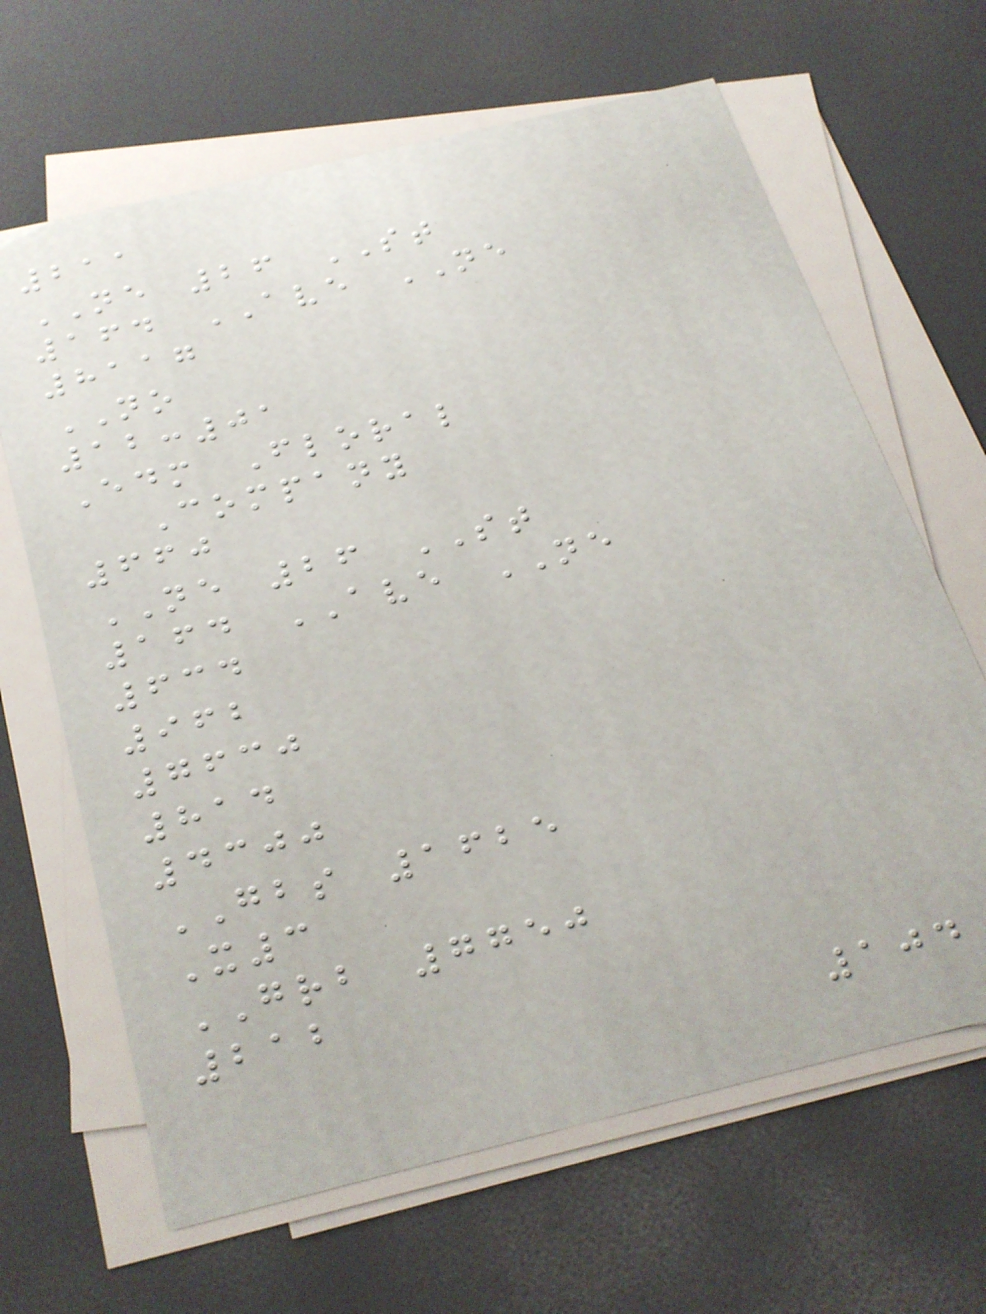211
NE 26 ST
164 AVE NE
8117
NO
12:01
Edm Floral
Company
660
NE 26 ST
164 AVE NE
634
962
7630
814
4300
GBS 1625
X3
GRB 7750
212
104
